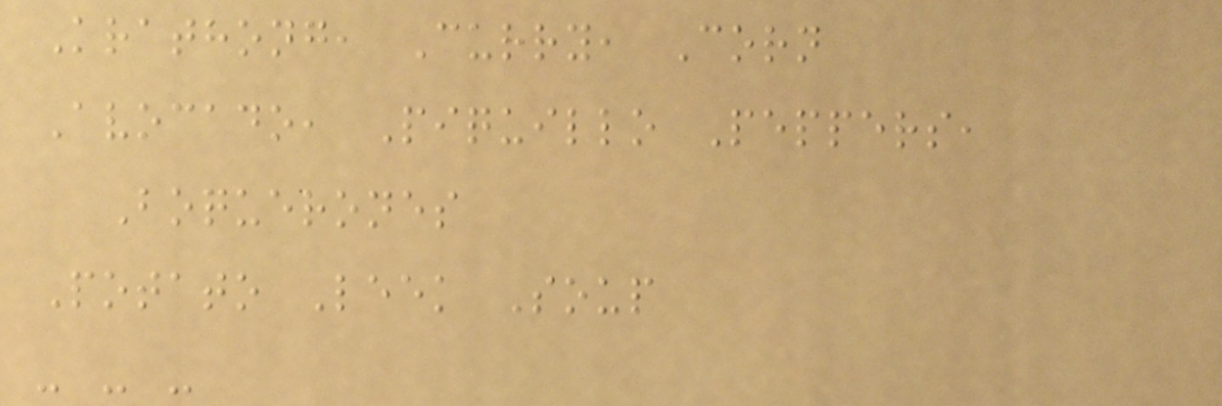Krathong, Curry, Corn
Avocado, Piquillo Peppers,
Boquerones
Potato Leek Soup
- - -
